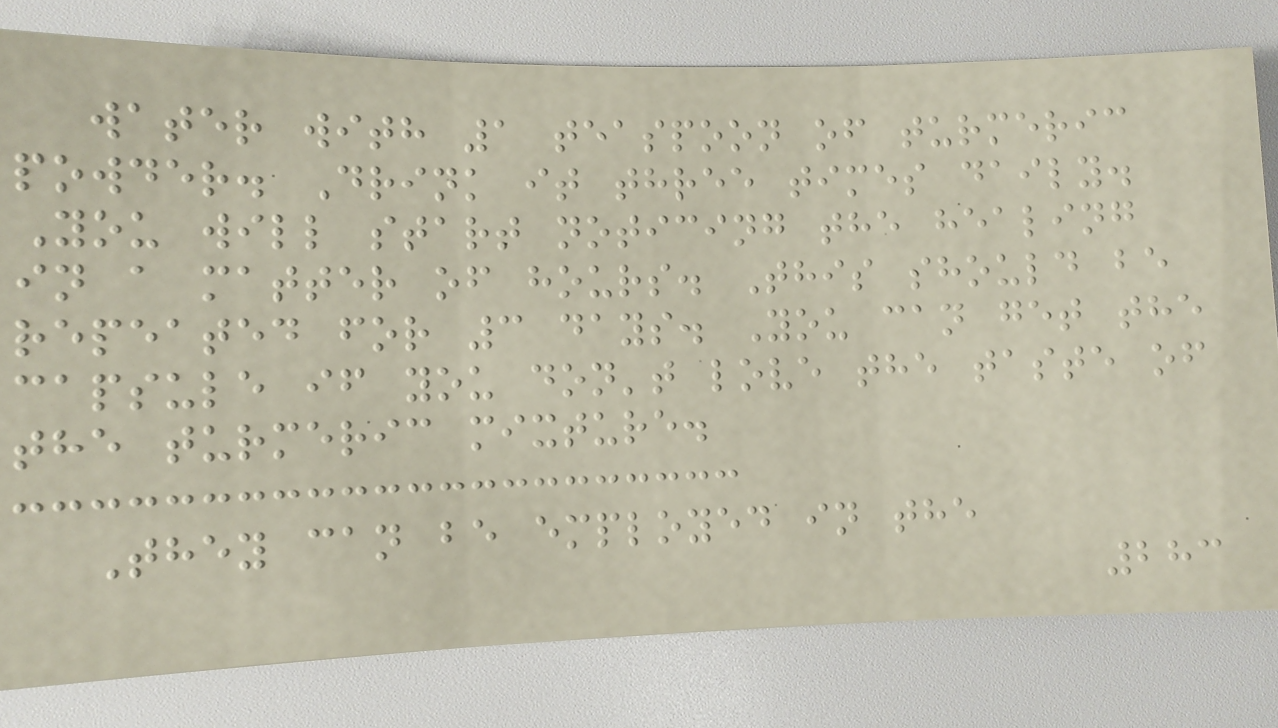water with 1 teaspoon of turmeric
powder. Drink it three times daily.
You will start noticing the healing
in a matter of hours. This should be
repeated for 3 days. You can get the
capsule if you don't love the taste of
the turmeric mixture.
They can be employed in the
283
